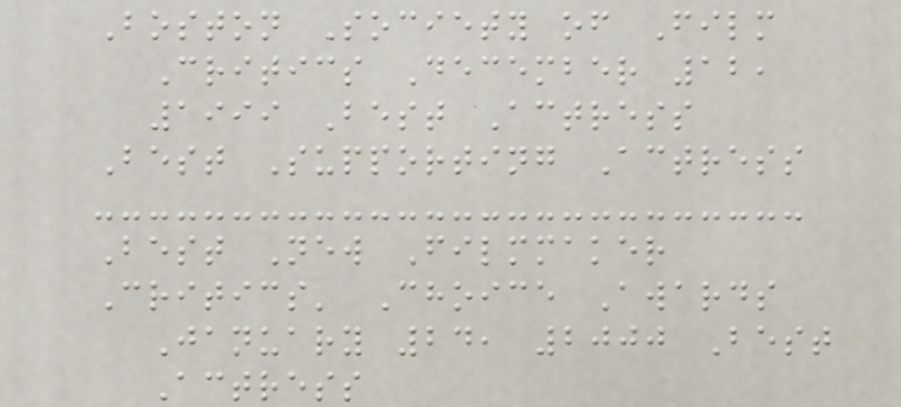Boston Society of Film
Critics December 12,
1999 Best Actress
Best Supporting Actress
Best New Filmmaker
Critics' Choice Awards
January 24, 2000 Best
Actress
